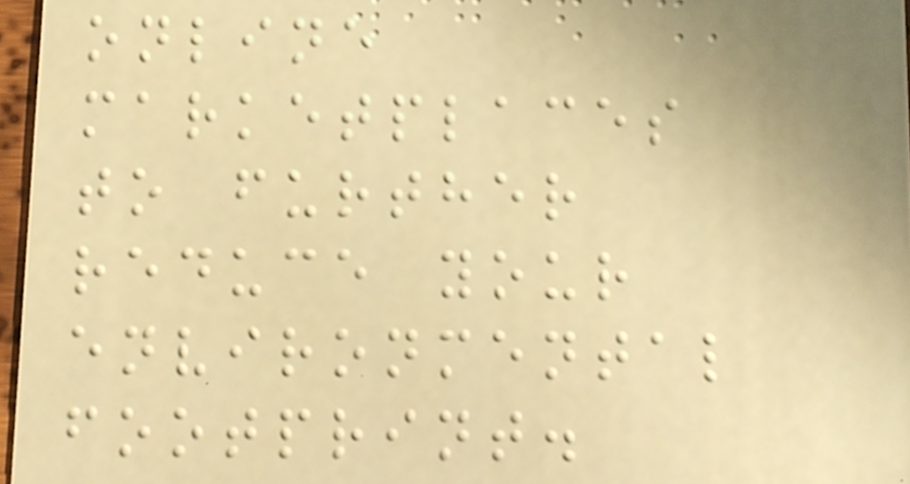online
marketplaces
to further
reduce your
environmental
footprint.
